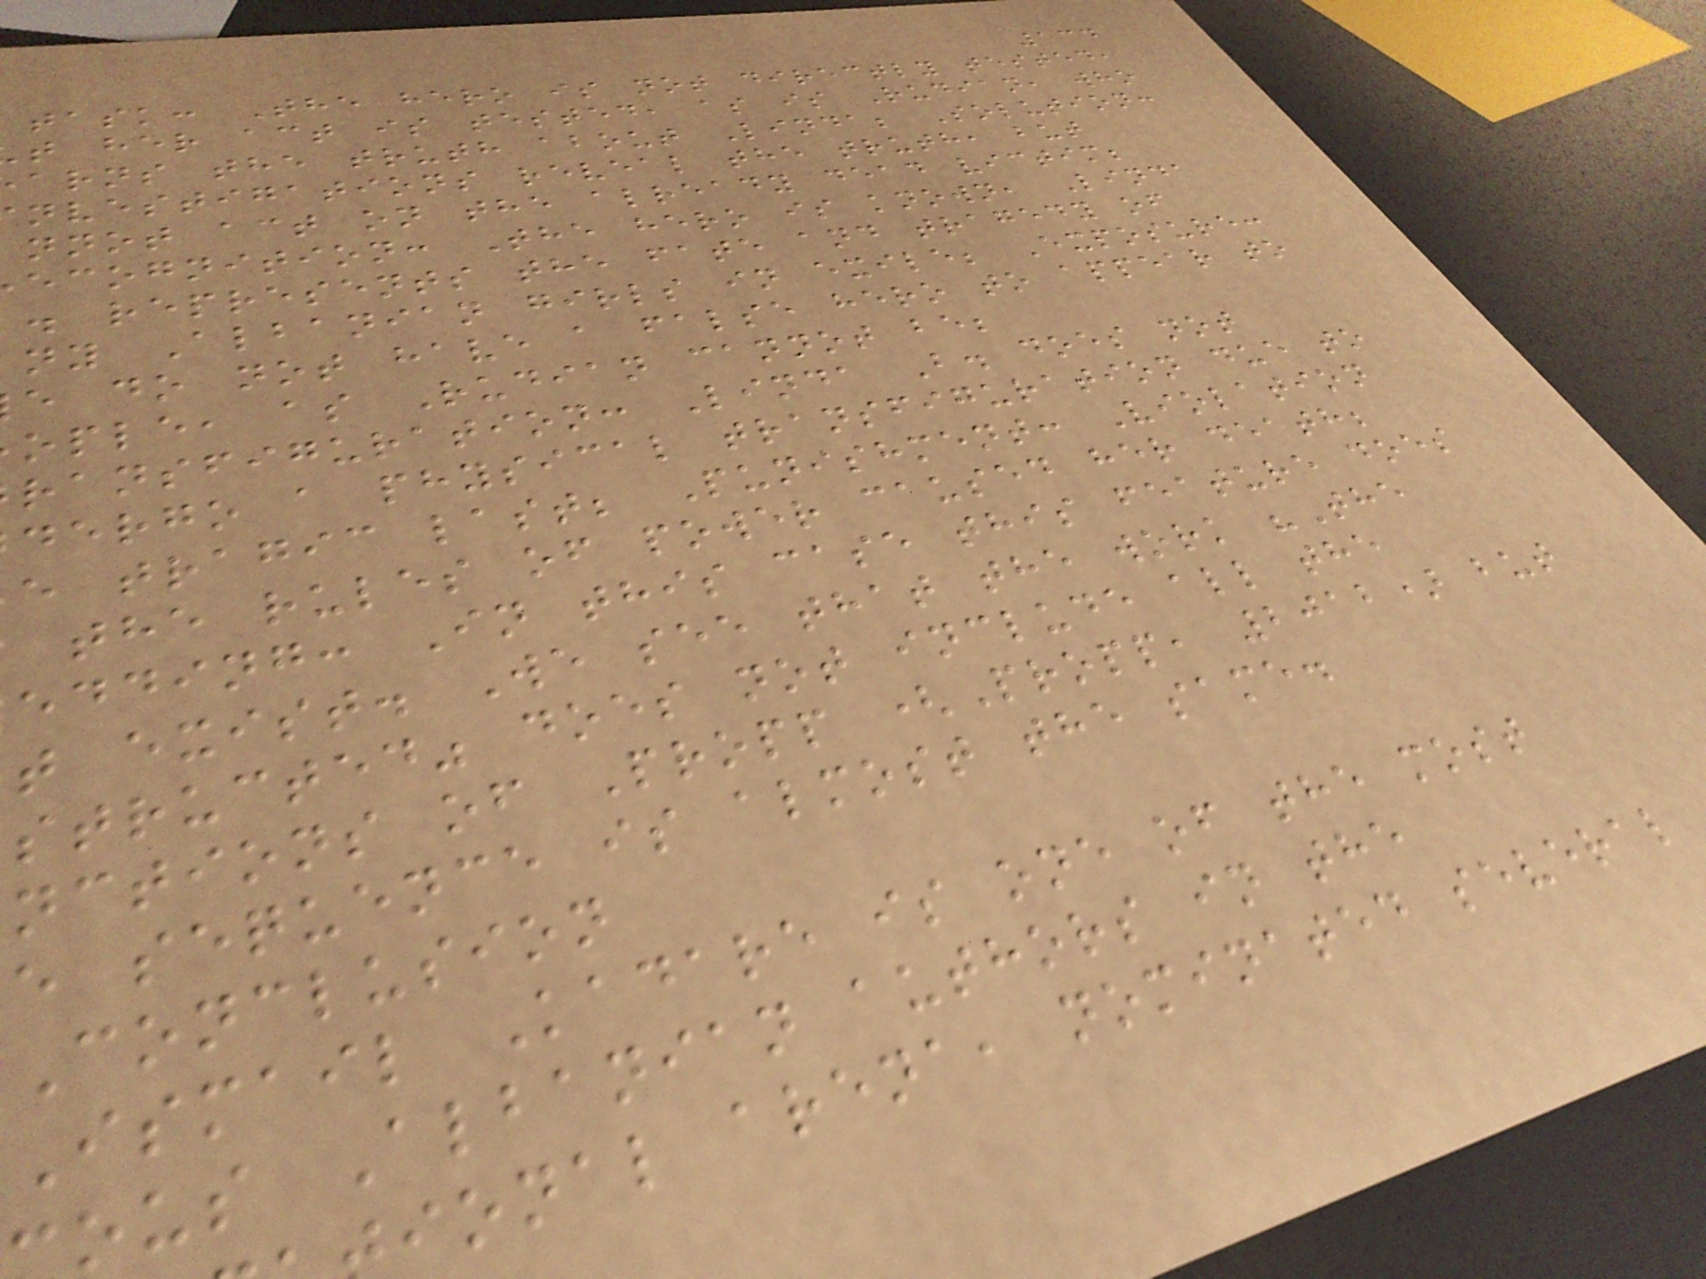134
task: The hero is not directly tested,
t her act is tested, as is Rudian, who
arns the truth about Linda; Solution:
nvestigations reveal the truth, but
nnot act on the already dead victim;
ecognition: The hero is known, Linda
. represents the fate and tragedy of
ny Albanian girls in exile; Exposure:
e do not have a false hero to appear to
ople, as Rudian cannot be;
ransfiguration: Linda B. does not
dergo a physical transfiguration due to
e tragic last; Punishment: Violation
the rules of power caused her death;
edding: In this case this feature does
t exist. We see that the work "The
structed" does not include all the
nctions of Propp (Propp, 2012) but
e sequence is almost the same.
Conclusion
Ismail Kadare is one of the most
ous Albanian authors in the
ional arena, nominated several
